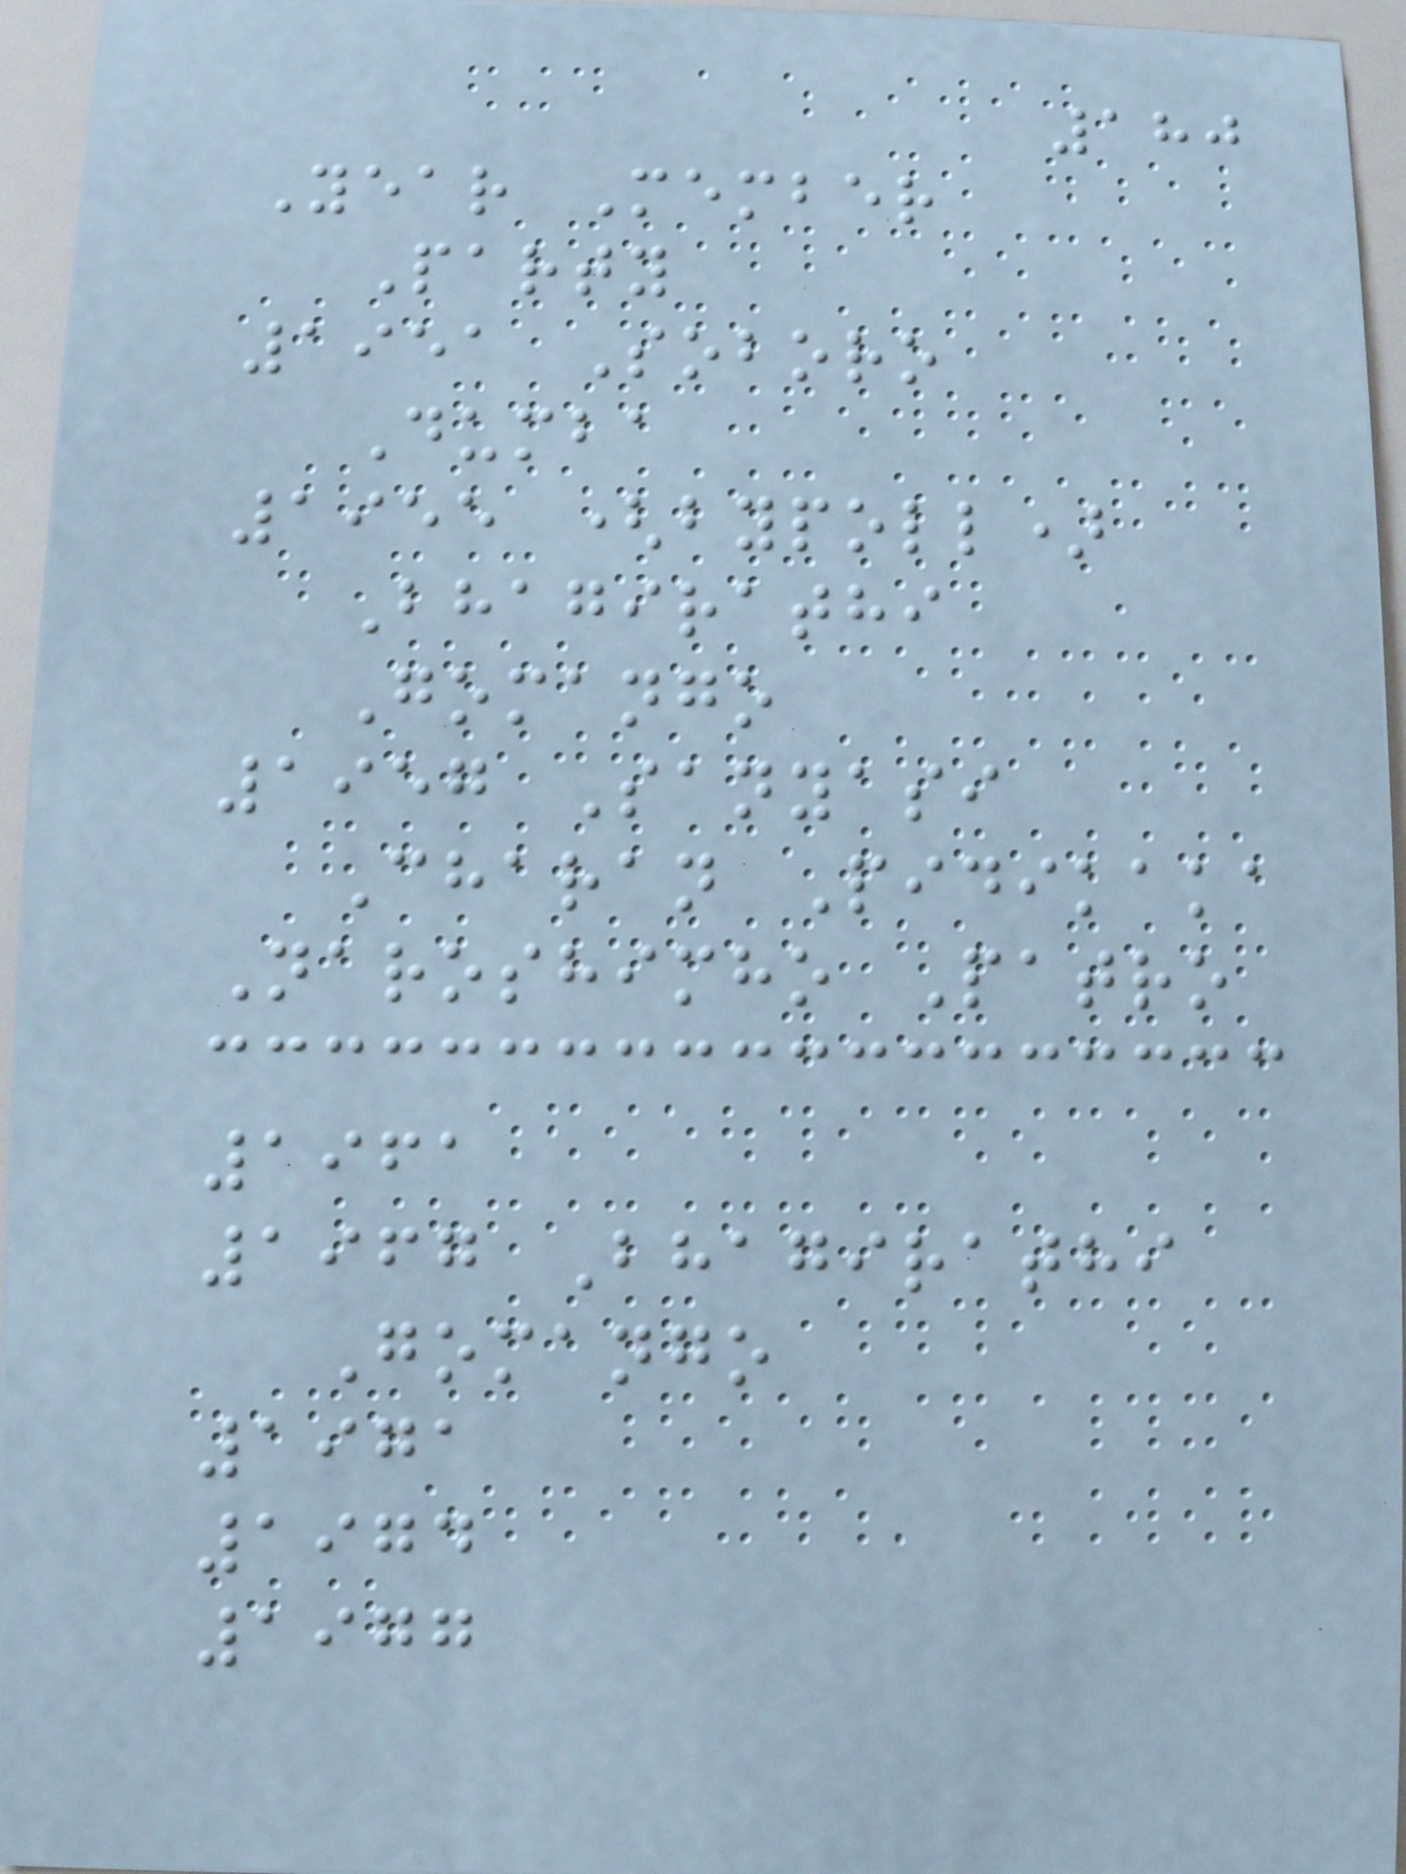180
Year Member
Party
1951 Soboro
Dumba
1955 (bypoll)
Bhagirathi
Gomango
1957 Sanyasi
Charan Pidikaka
Naroshimho Patro
1961
1967 Bhagirathi
Gomango
1971
1974
1977
